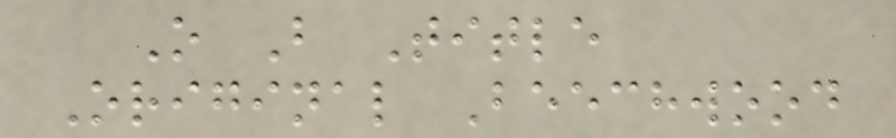O B Title
Original Beechwood
